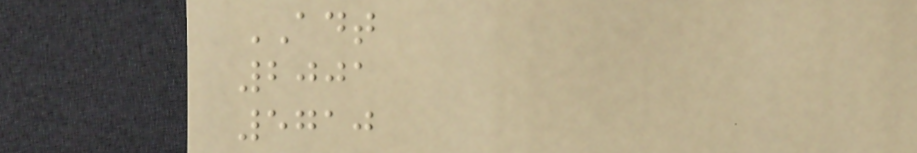ADT
2001
5710
